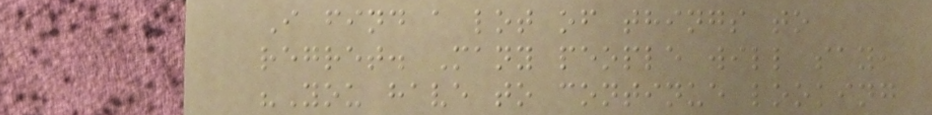I find a lot of things to
regret. Many people will say,
"You have to continue looking
